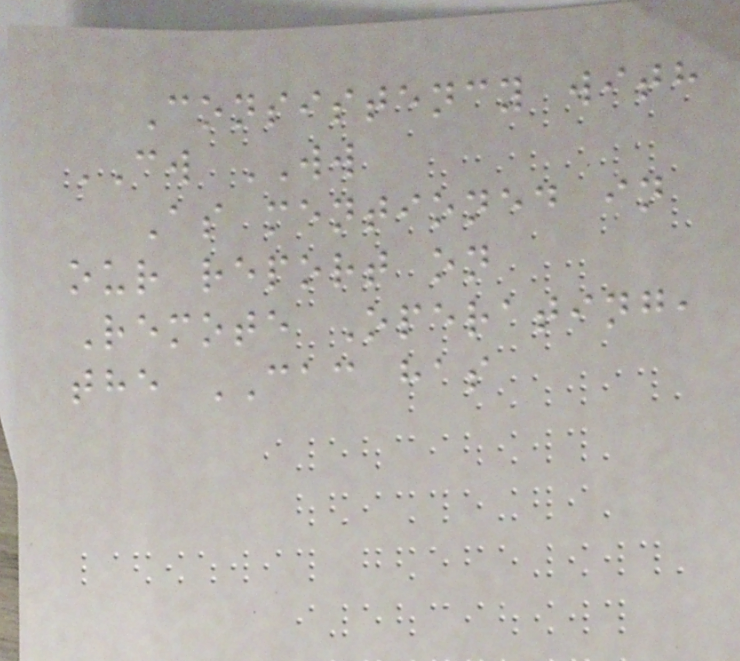Consistency with
CW WW
As mentioned in
our report on
Remote Operating,
the CAC has
